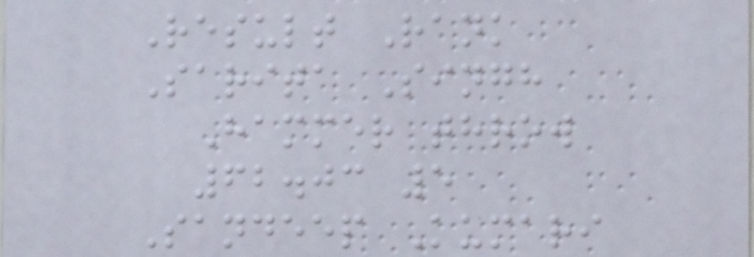Result Rank
Sarita Singh
Hammer throw
62.03 5
Sandeep Kumari
